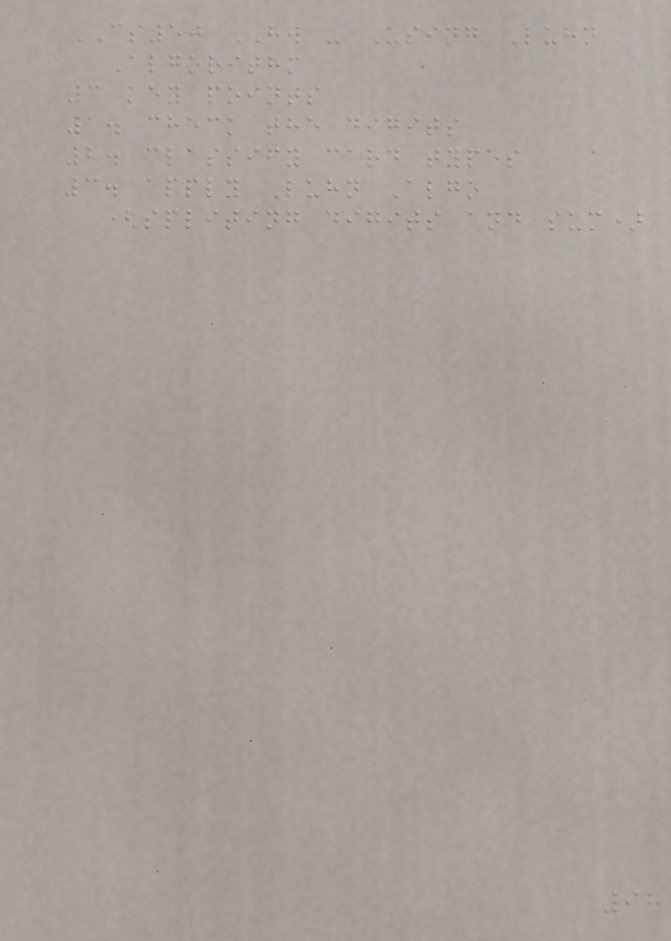CS50 HW - Using Luhn
Algorithm
3 key points
1. check the digits
2. classify card types
3. apply Luhn Algo
(spliting digits and sum)
98
